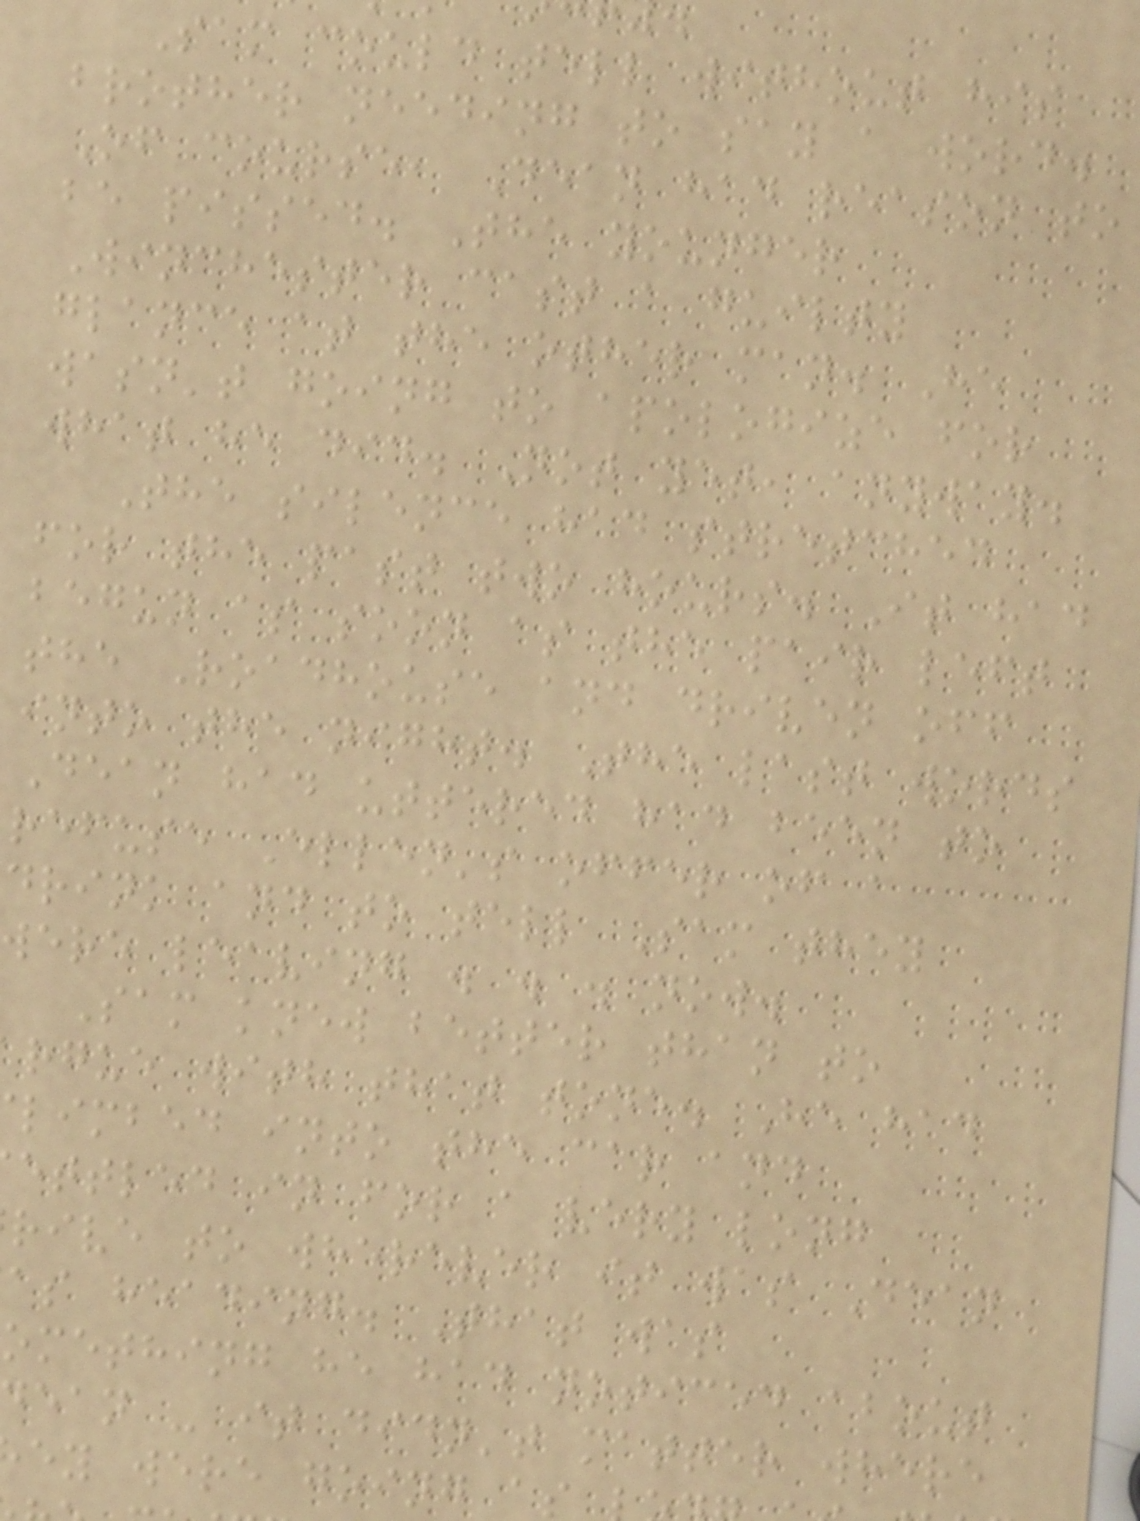Sam could tell without his
brother needing to say a word.
Of course, Dean had reason to
be pissed. The younger
Winchester cast a guilty
glance at the other man. He
wasn't going to apologize for
what he did. Not yet, anyway.
The silence had stretched
for the past two hours. It had
begun as soon as the pair left
the Roadhouse and driven off
into the night. The last words
Dean had uttered had been to
refuse Ellen's offer of a
drink and to tell Sam they
were leaving . . . now.
Sam knew better than to
rgue with that tone. He had
limbed into the car and
ettled in for a very long
rive to wherever it was Dean
as heading. That was
omething he had noticed about
ean - it didn't matter where
ey were going a
